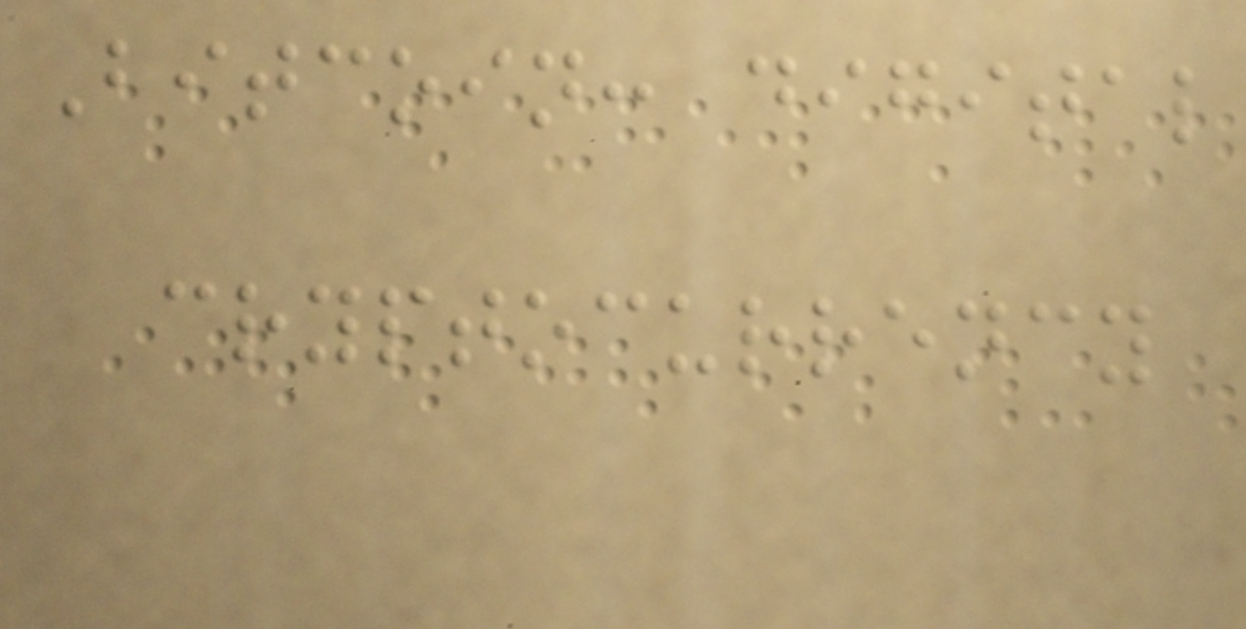Bitcoin: digital
cryptocurrency
